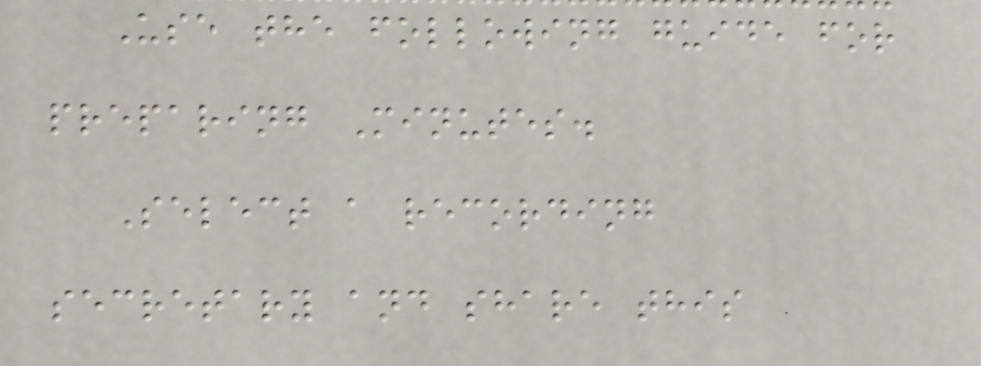Use the following guide for
preparing Minutes.
Select a recording
secretary and share this
